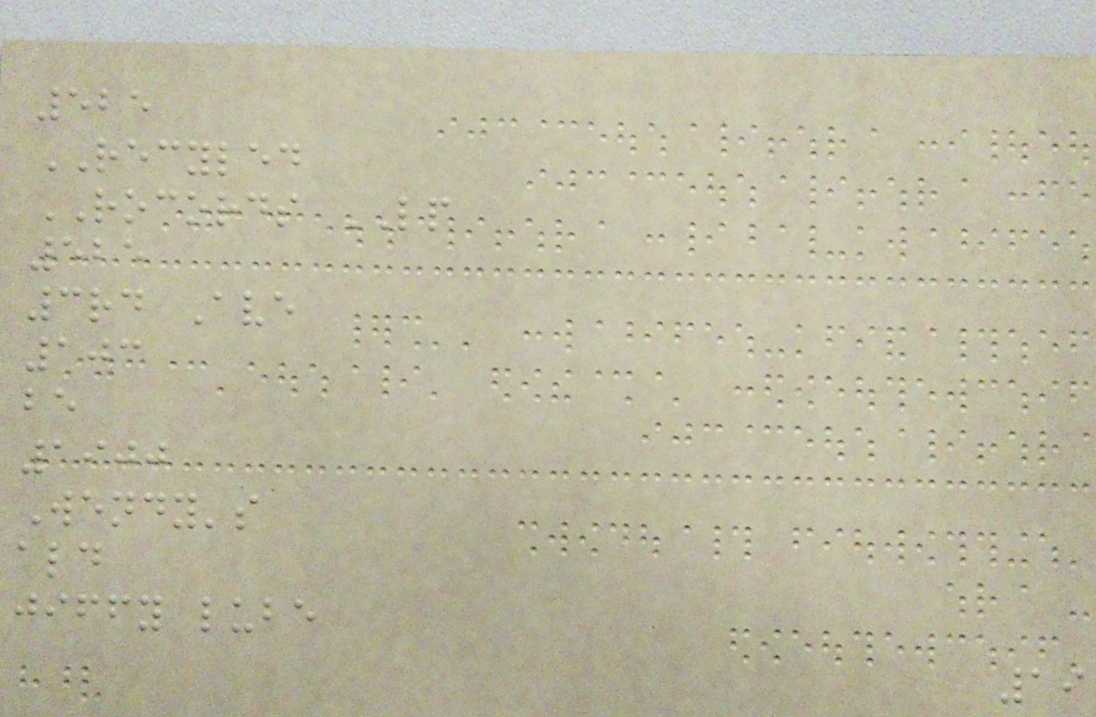525
RECYLED
ROCORDS LP
525
3rd Ave
103
be
1900
Wendy's
ald
jiffy lube
19
